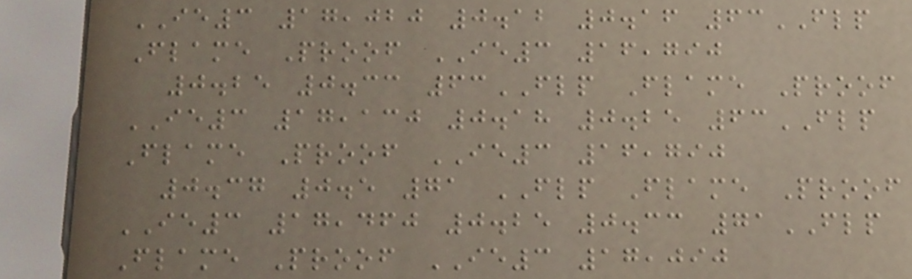IE3 17,020 0.12 0.16 63FLP
Flame Proof IE3 16,790
0.25 0.33 63FLP Flame Proof
IE3 17,130 0.18 0.25 63FLP
Flame Proof IE3 16,790
0.37 0.5 71 FLP Flame Proof
IE3 17,460 0.25 0.33 71FLP
Flame Proof IE3 17,090
